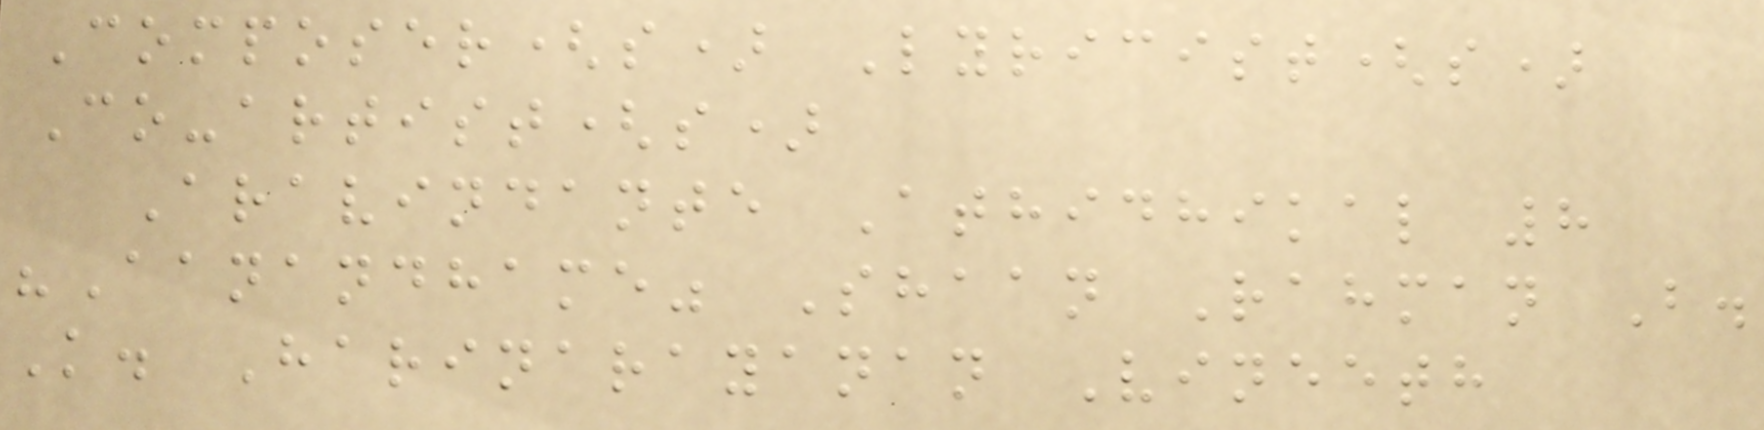Composer(s) Lyricist(s)
Co-artist(s)
Aravindante Athidhikal 8
"Aanandhame" Shaan Rahman B.
K. Harinarayanan Vineeth
